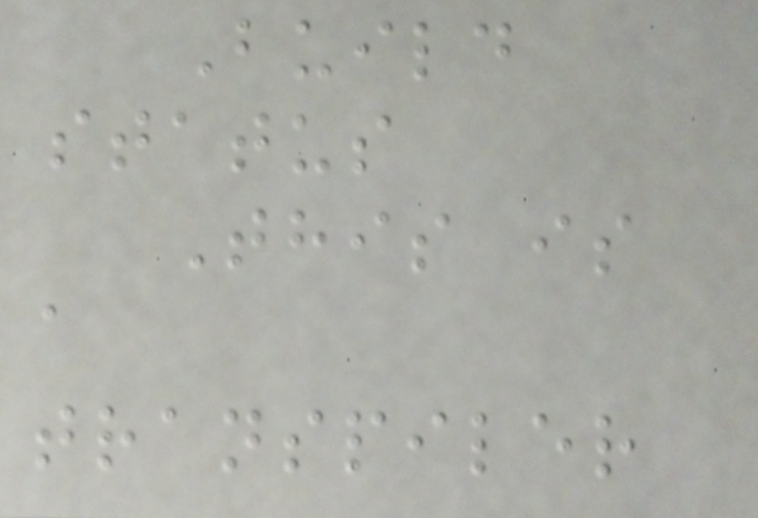Build
status
This is
a
transpiler
